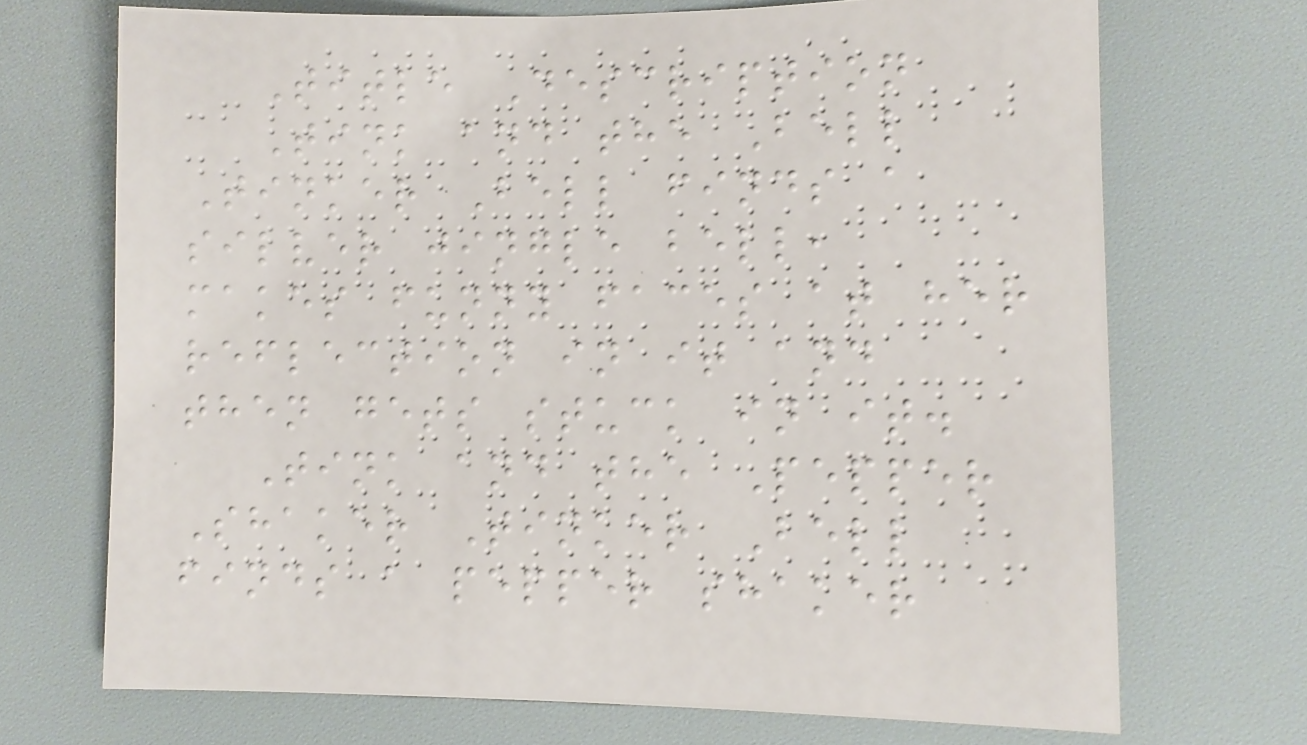Title Description
Tink and the Bell
Tinker Bell finds a
silver jingle bell,
makes funny faces at her
reflection in it and
then gets stuck in it.
Tink and the Pepper
Shaker Tinker Bell
finds a pepper shaker
